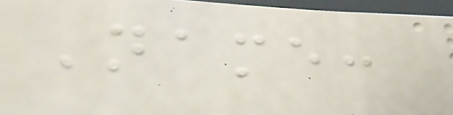Name:
